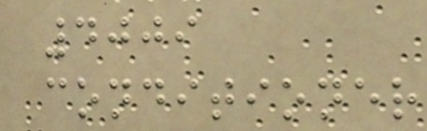4009
conditioner
